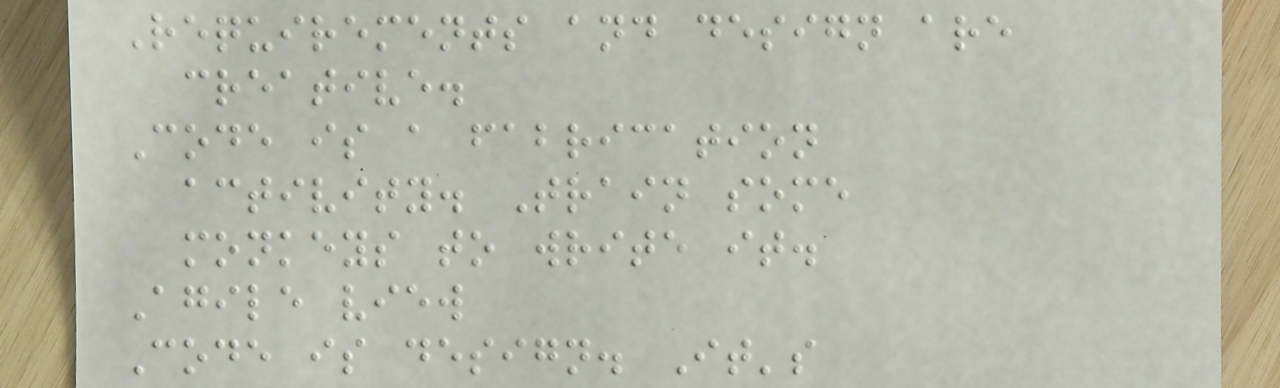Requirements and design are
creative.
Code is a fabrication
activity. Train some
monkeys to write it.
Agile view
Code is design. It's
